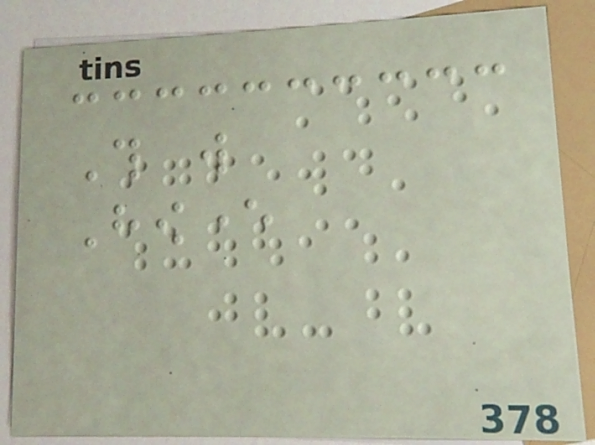This will
However
